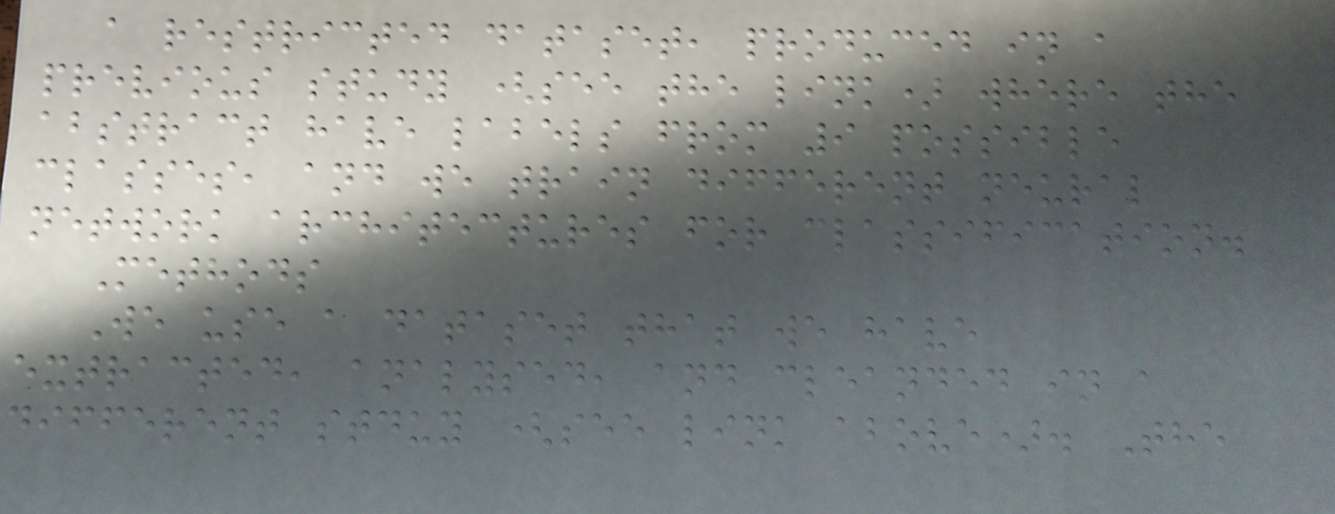a restricted dataset, produced in a
previous study (see the link) where the
abstract have labels from 9 possible
classes, and we train different neural
network architectures for classification.
Methods
We use a dataset that we have
extracted, analysed, and cleanded in a
different stduy (see link above). The
